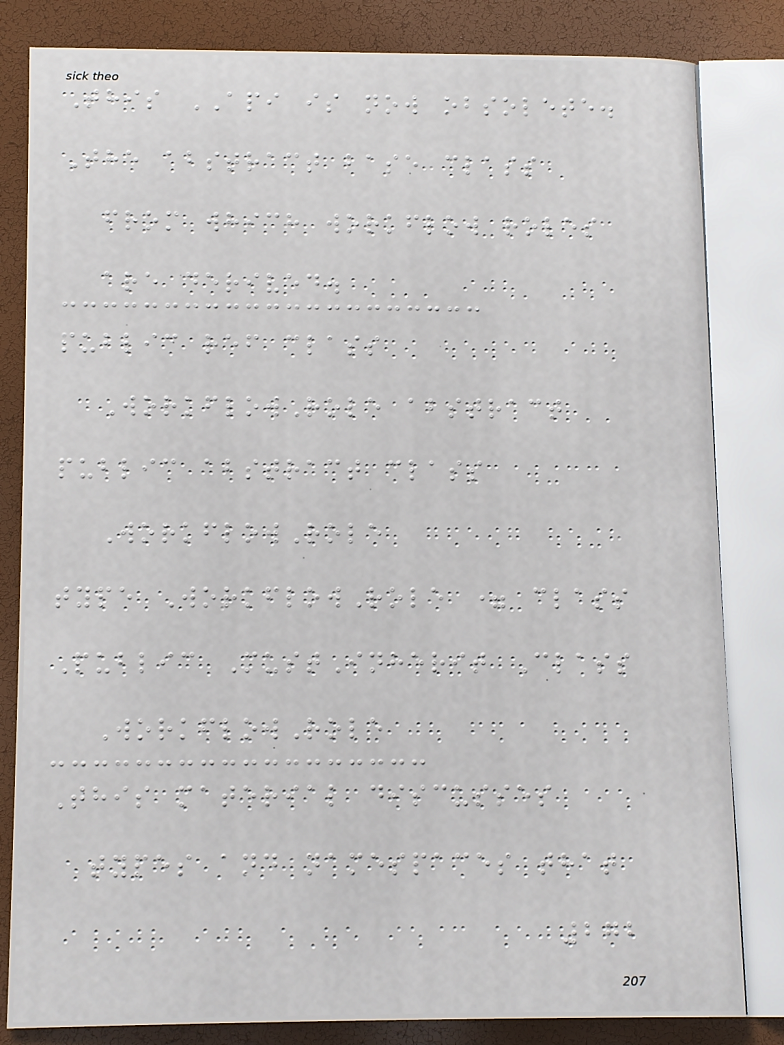This API is now obsolete.
The abstract base class
from which workflow roles
are derived.
public ref class
WorkflowRole abstract
public abstract class
WorkflowRole
type WorkflowRole = class
Public MustInherit Class
WorkflowRole
This material discusses
types and namespaces that
272
